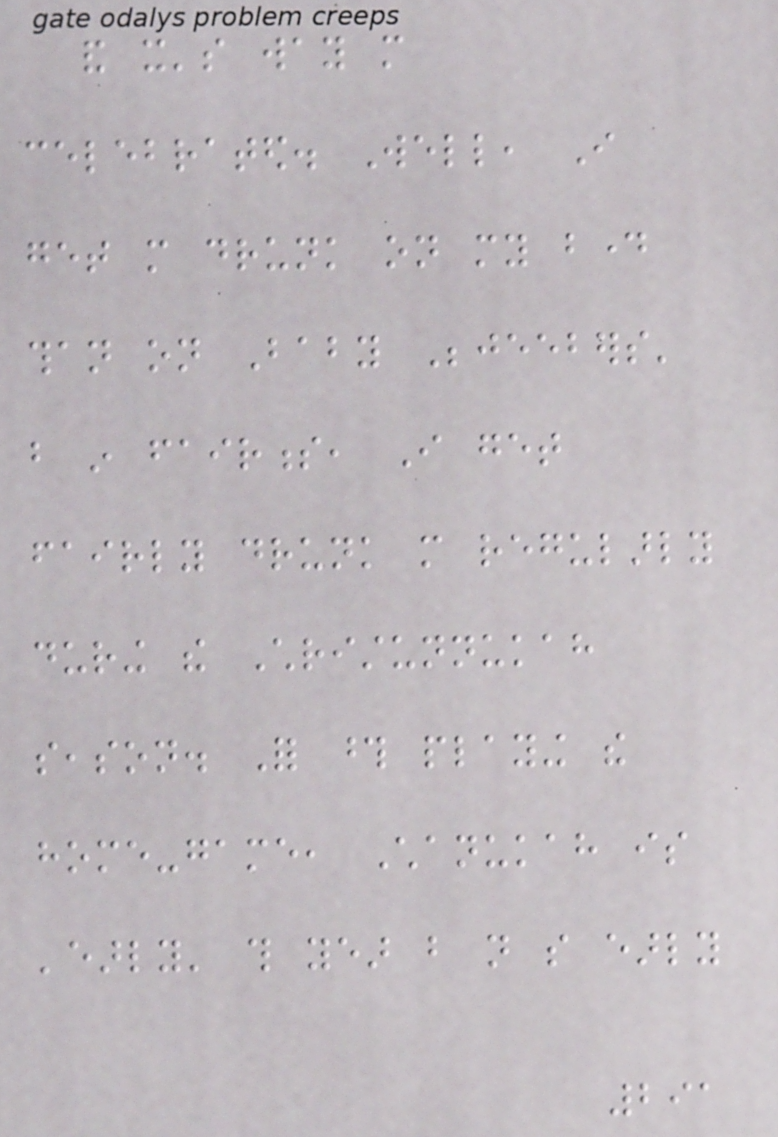and it's way more
celebrated. Well, I
get more drunk on my bday
than on Baby Bejeebers'
but in fairness, I get
fairly drunk more regularly
during the Christunnukah
season. For those playing the
home-game, Chanukah is
'early' this year but not so early
291
